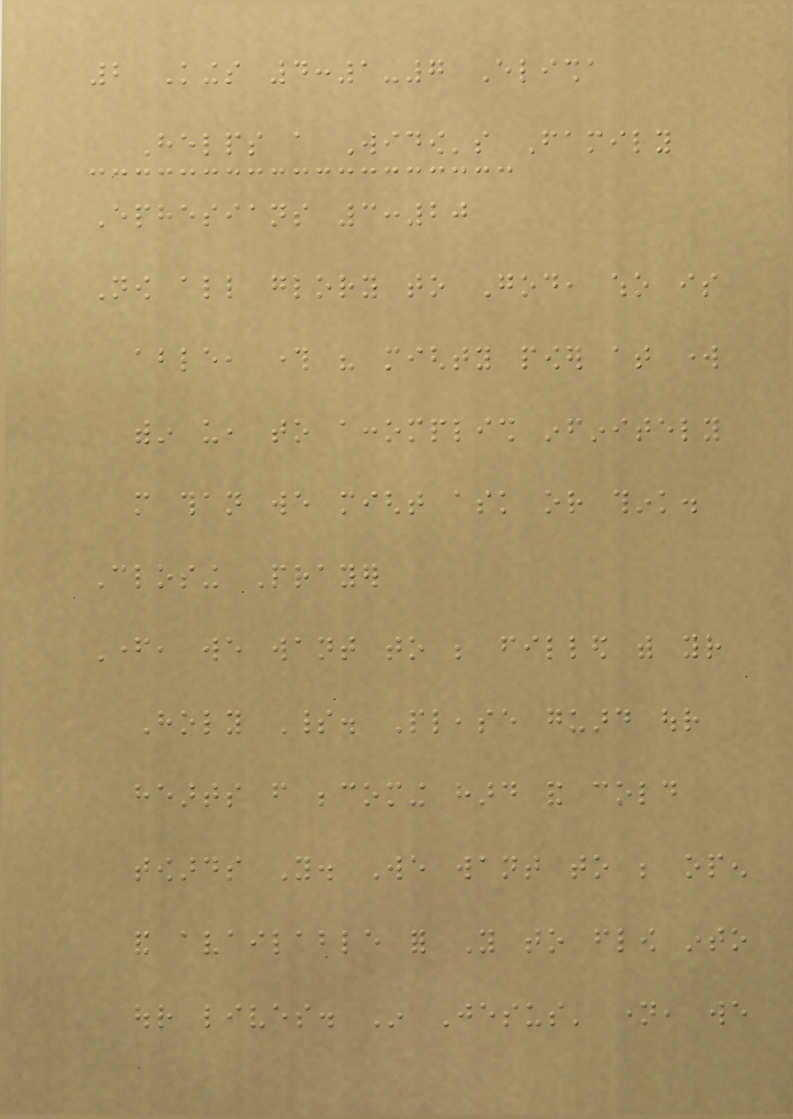2 Kings 4:1-7 Elisha
Helps a Widow's Family
Ephesians 3:20
Now all glory to God, who is
able, through his mighty power at work
within us, to accomplish infinitely
more than we might ask or think.
Closing Prayer
Father, we want to be filled with your
Holy Spirit. Please guard our
hearts from becoming hard and cold
towards You. We want to be open
and available for You to flow into
our lives. In Jesus' name, we
